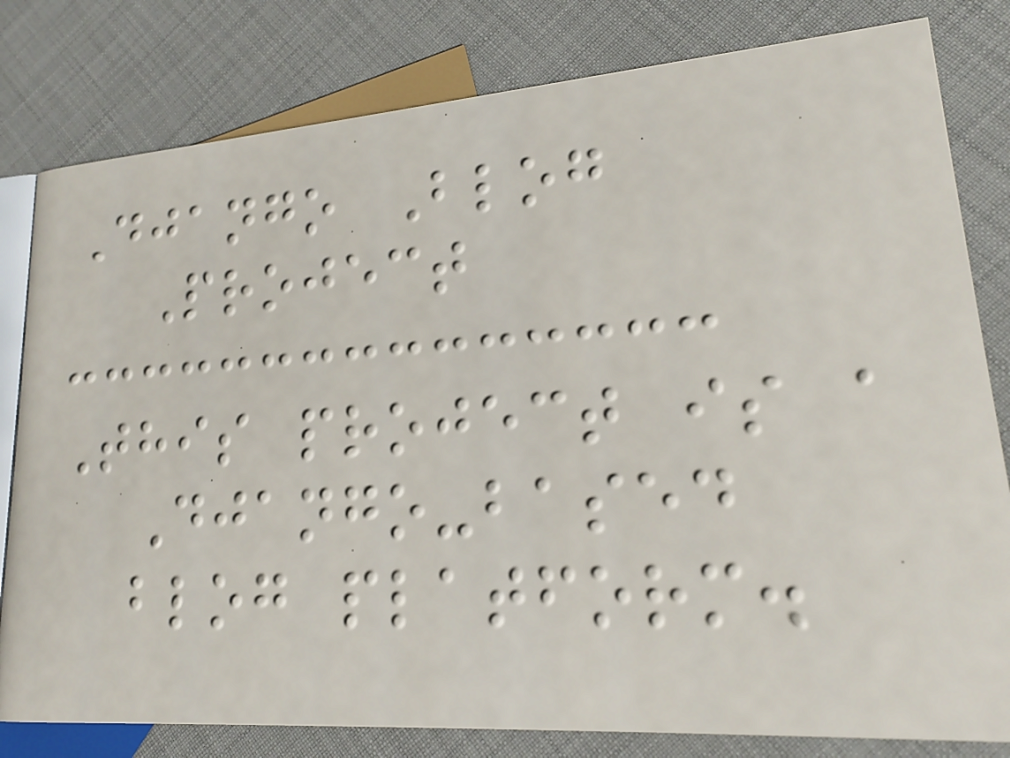Django Blog
Project
This project is a
Django-based
blog platform.
